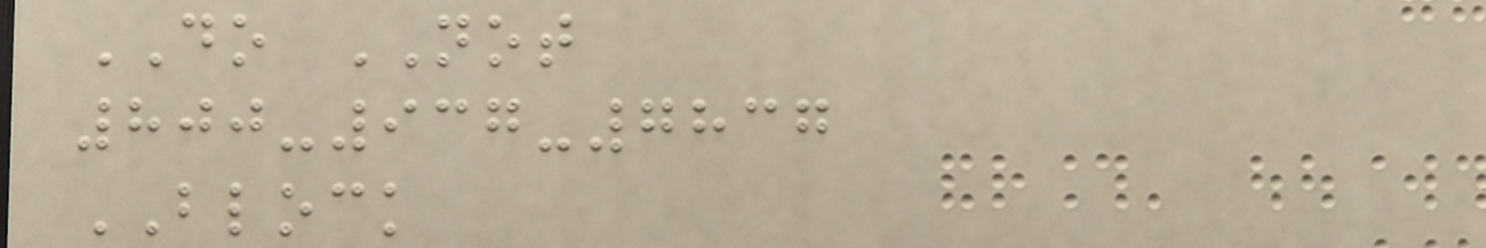DO NOT
800-937-7837
BLOCK
